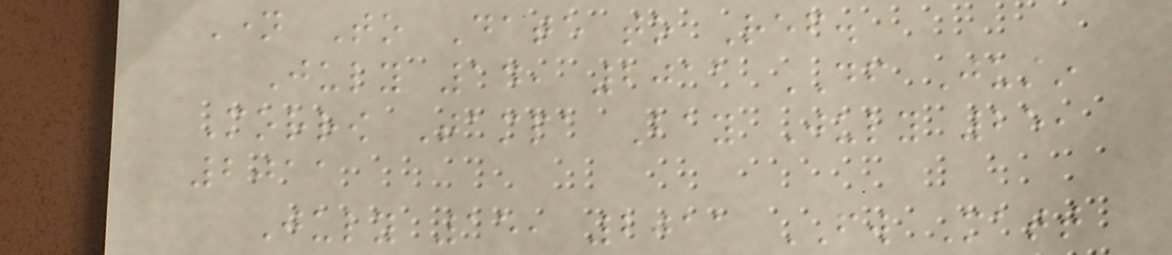Name To Date to Ref.
July 14, 2011 DF Justin
Morrow Tampa Bay July 25,
2011
July 15, 2011 FW Matt
